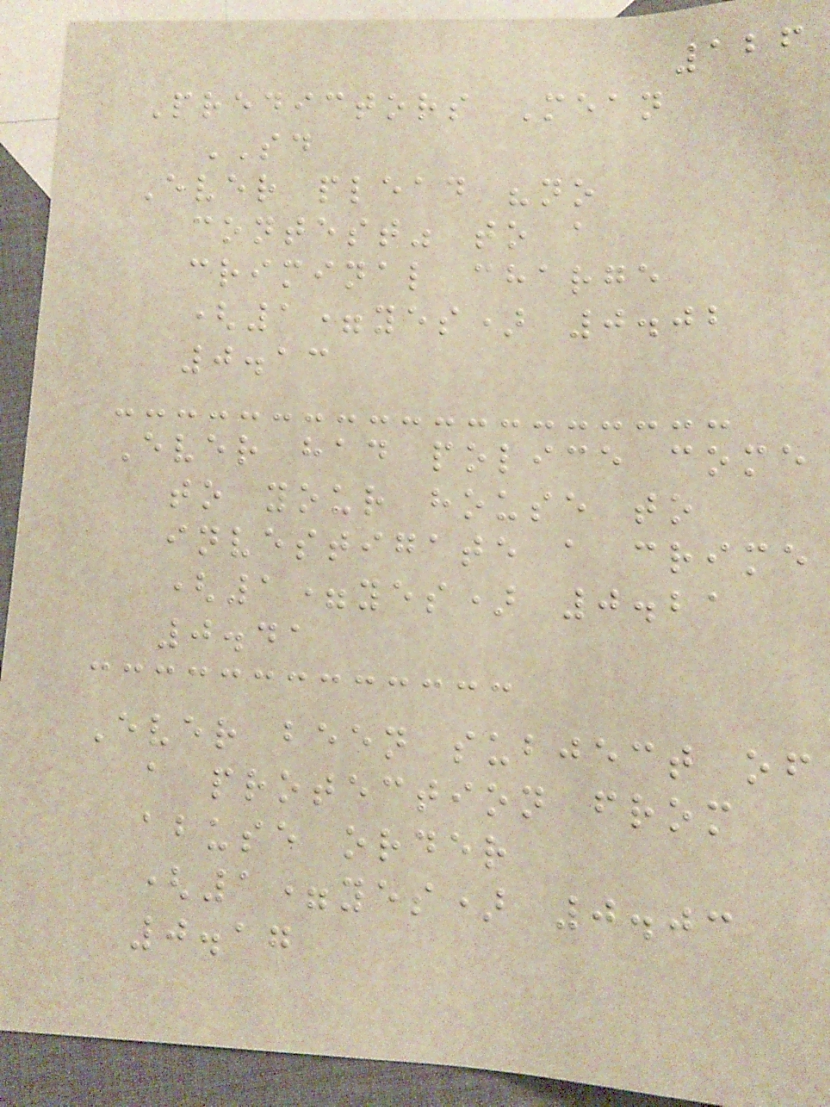126
Predictors Mean
SD
Ever plead "no
contest" to a
criminal charge
(1=yes) 0.02
0.13
Ever had police come
to your house to
investigate a crime
(1=yes) 0.21
0.41
Ever been subject of
a protection from
abuse order
(1=yes) 0.03
0.17
